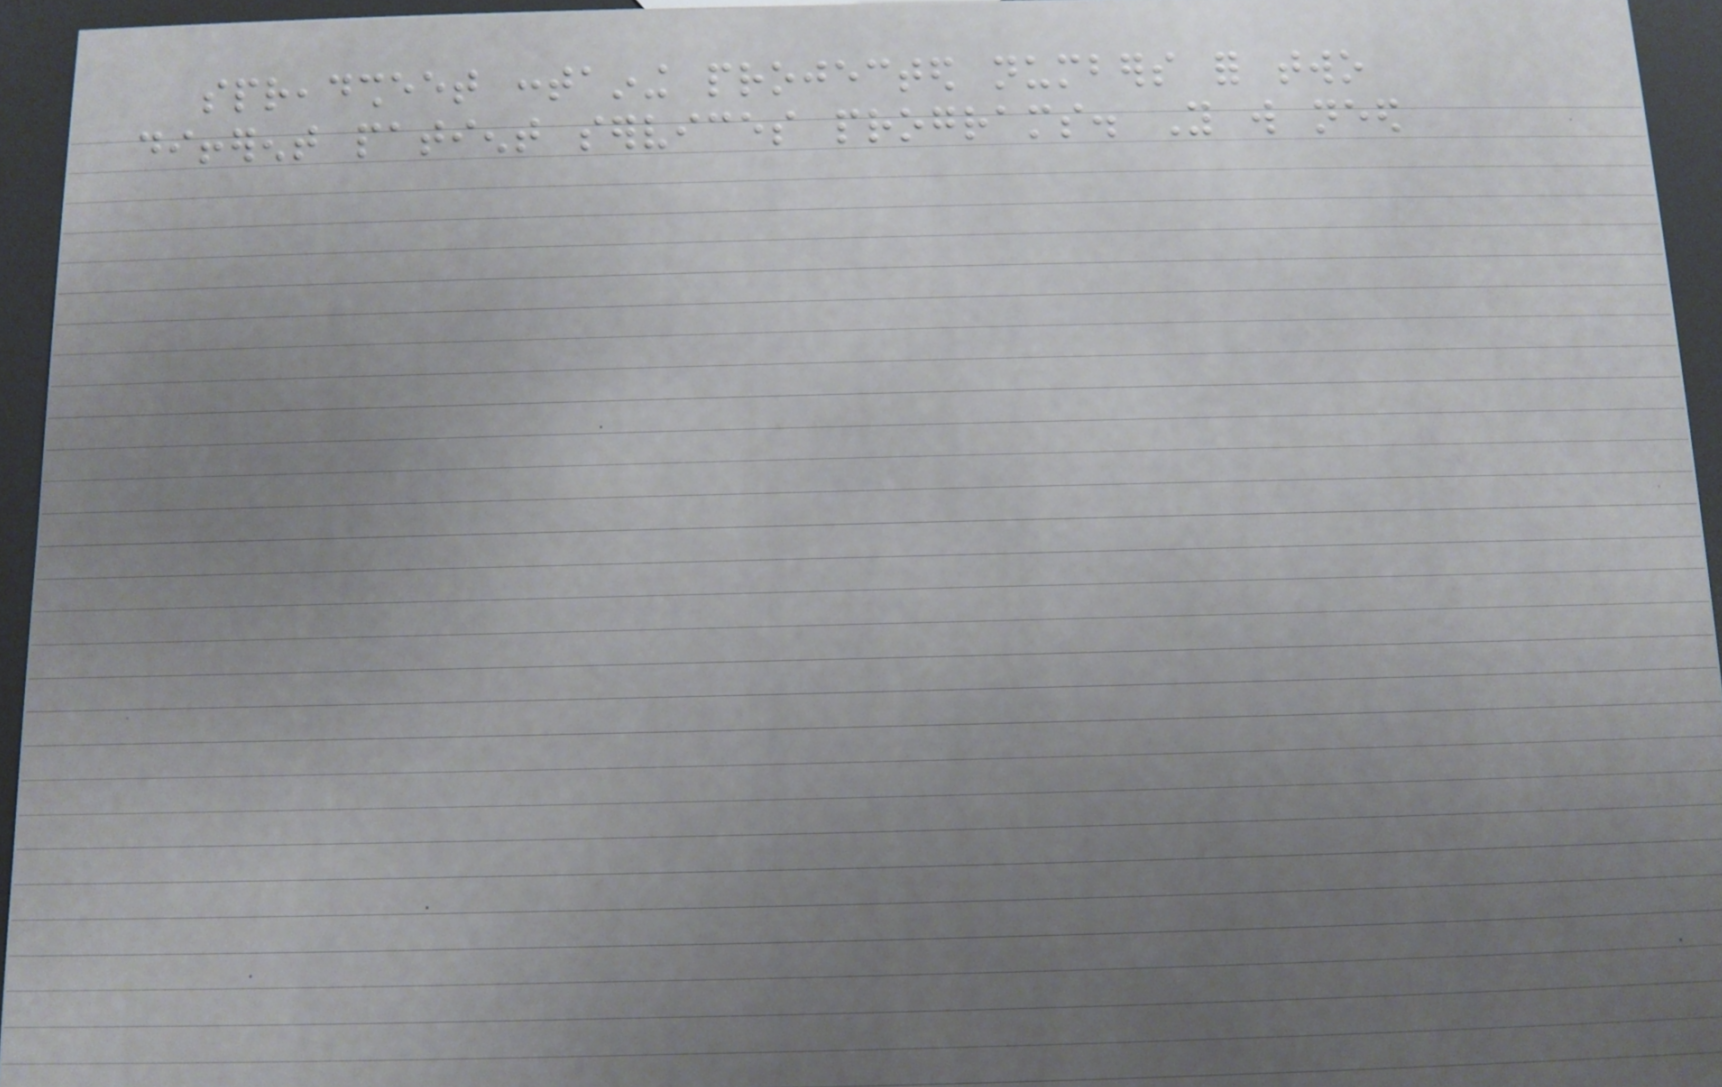spreadsheet containing projected numbers for two
different patient services programs. You will need
